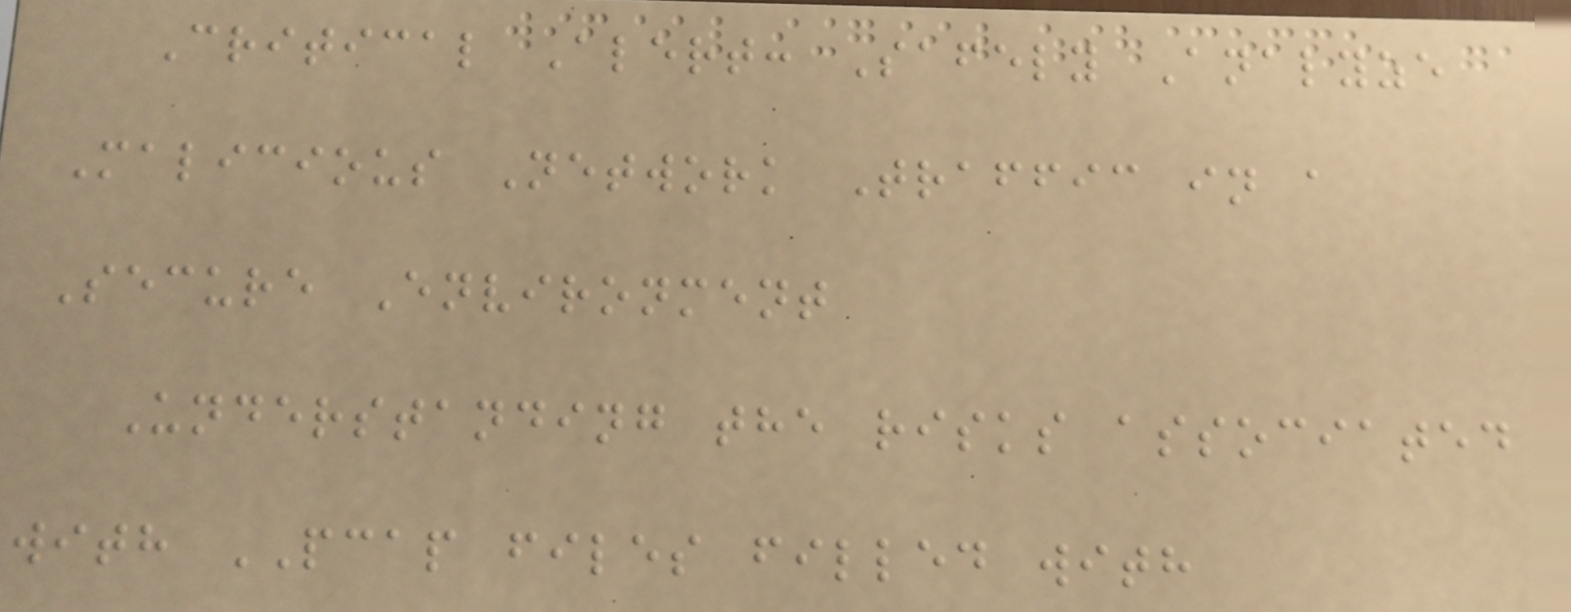Critical Alert: Safely Analyze
Malicious Network Traffic in a
Secure Environment
Understanding the risks associated
with PCAP files filled with
